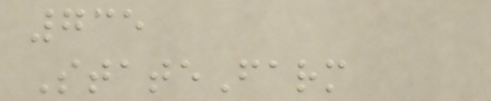735
StateFarm
